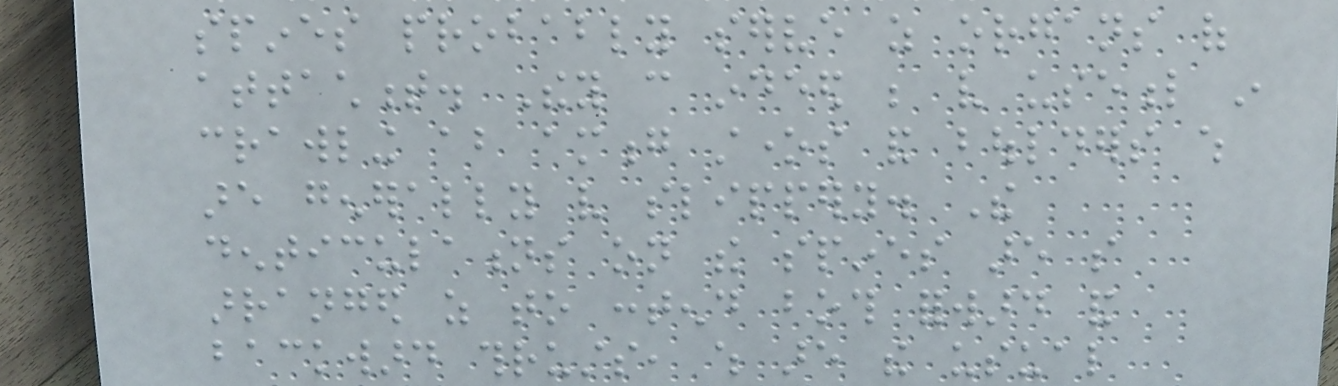spines probably serve as organs of
attachment. They can indeed be very useful in
crawling about among stones and boulders which
are generally very slippery. The
denticulations on the spines are so
arranged as to contend both forward and
backward thrusts, which are the usual
